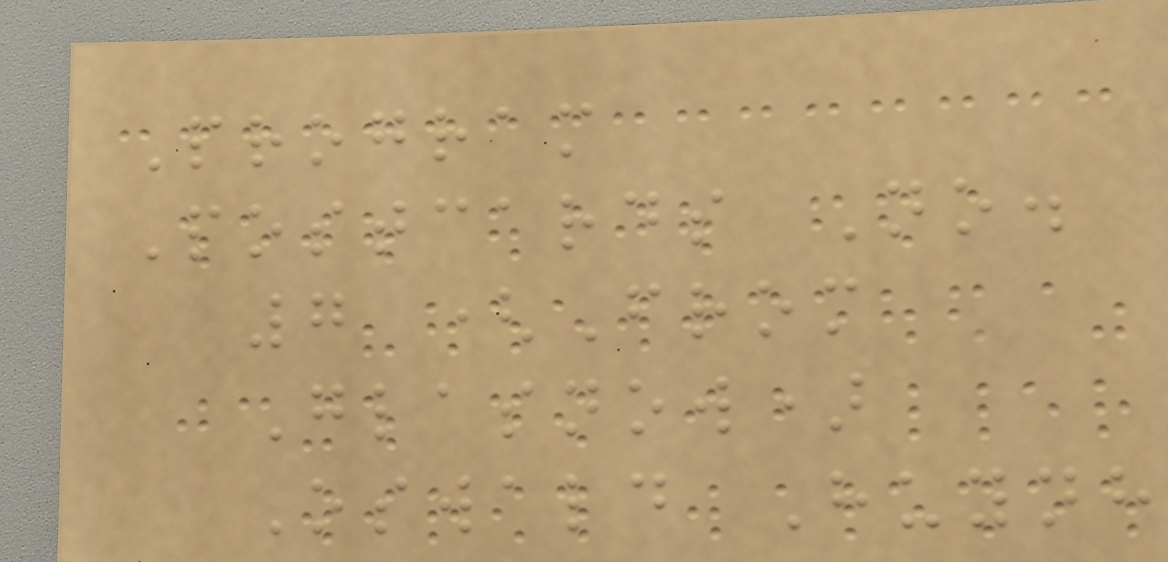Program
Postcards No.
7 (From
Glasnow)
Oswald Huynh
